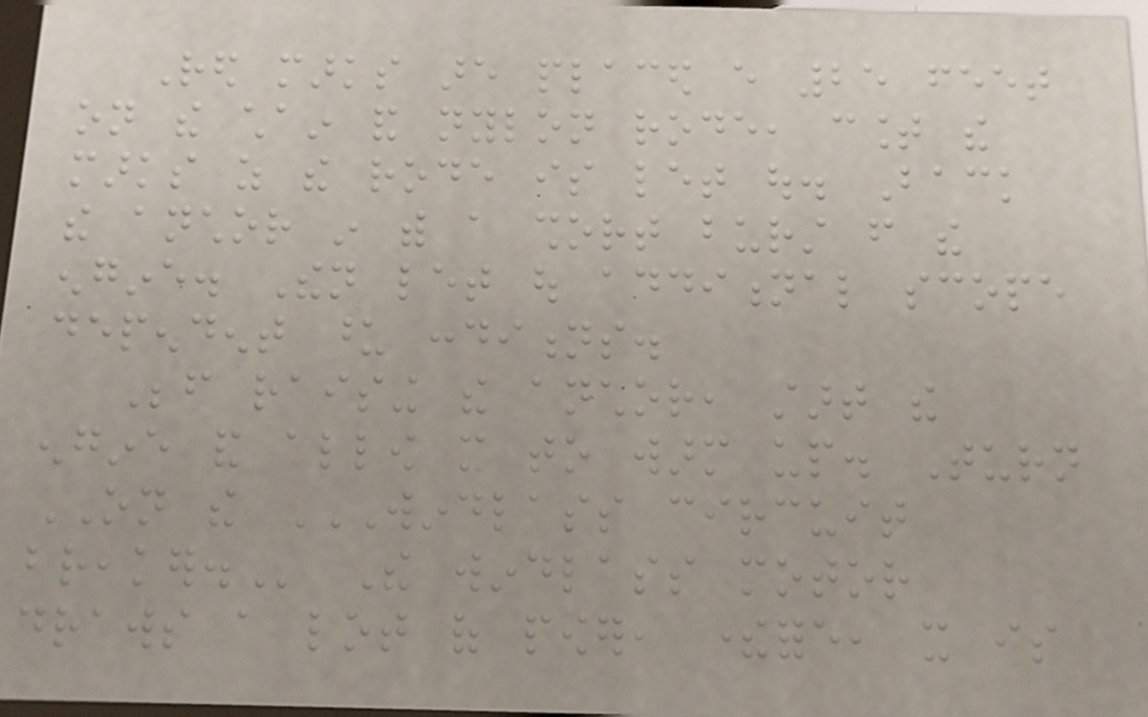Red marks are placed every 25 feet
on the chain and nylon rode, count the
marks as the rode is let out. Back
the anchor in with a short burst from the
engine. Then let out additional scope
dependent upon conditions.
Before raising the anchor, start the
engine and allow it to warm up. Turn
ON the WINDLASS CIRCUIT
BREAKER. The windlass motor
draws a lot of power, therefore, it is
